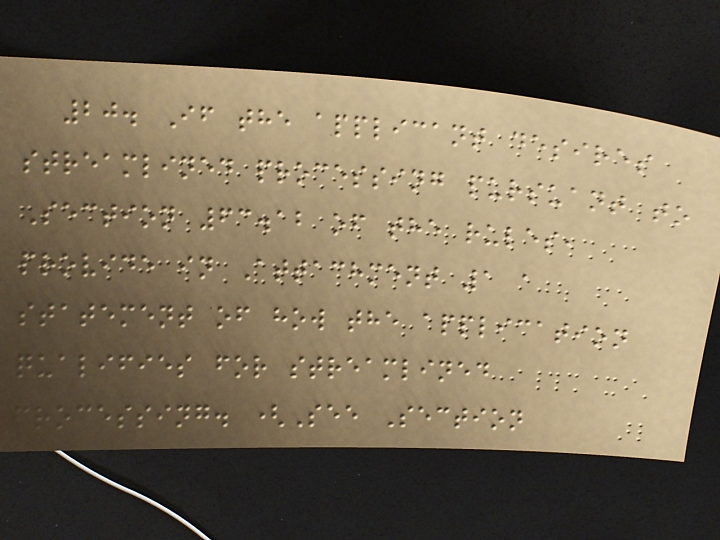20. If the applicant desires
streamlined processing pursuant to
Section 63.12 of the rules,
provide in Attachment 1 a
statement of how the application
qualifies for streamlined
processing. (See Section
